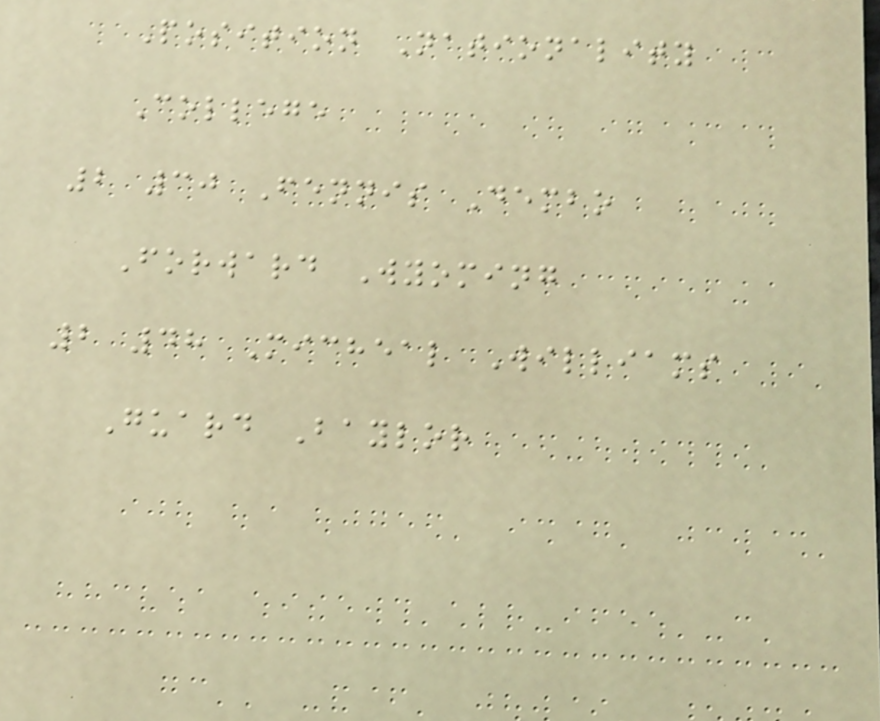Position Nationality
College
2 30 Fennis Dembo
Forward Wyoming
2 48 Micheal Williams
Guard Baylor
